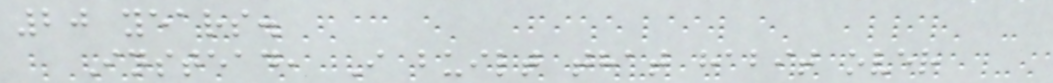20 years.
Instead, I built that habit over
